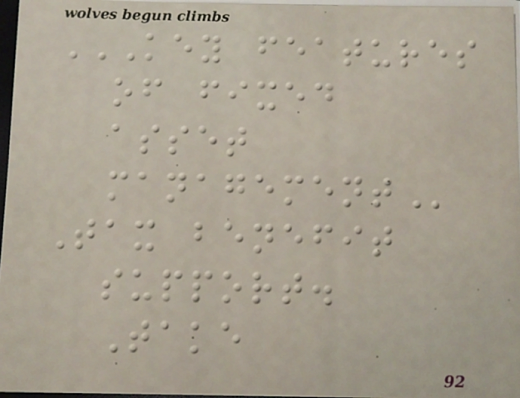KEY FEATURES
OF FIXED
ASSET
MANAGEMENT
Tax benefit
support.
Take
